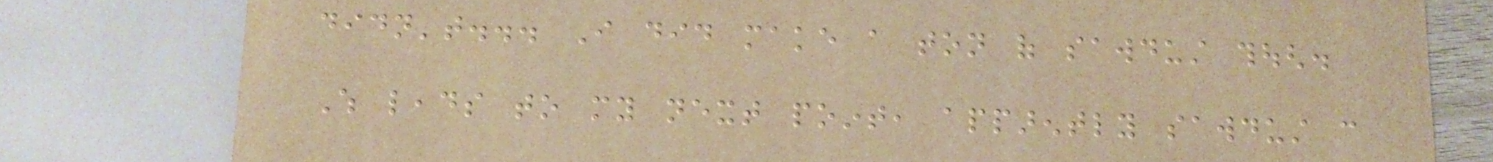didn't... I did make a ton of sawdust though.
Which leads to my next point, apparently sawdust can
